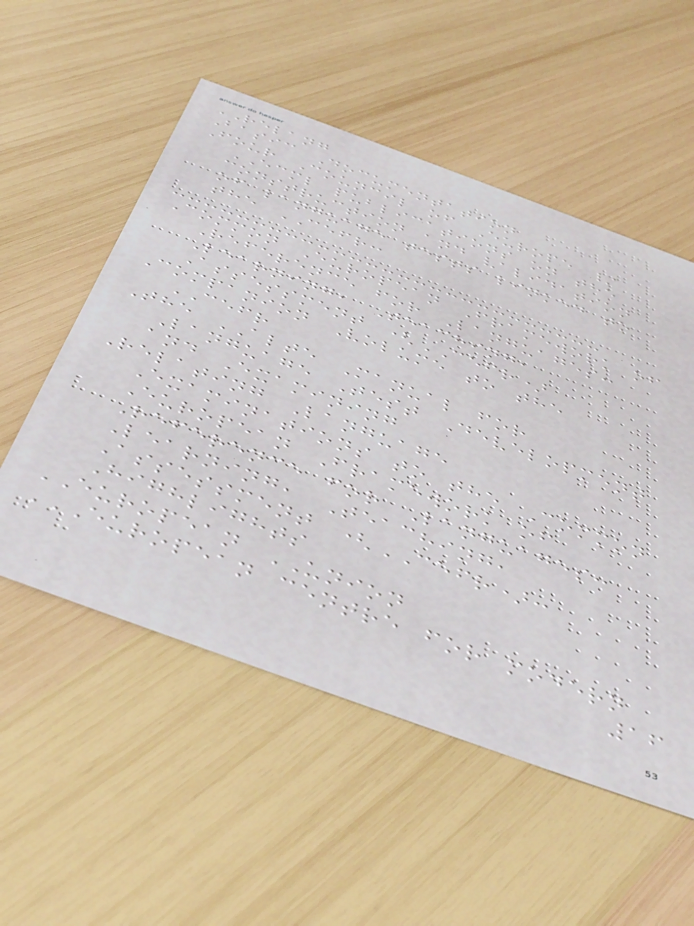RELANG
Basic Documentation
Four Council of Europe /
ECML publications on the
construction and validation
of language tests linked to
the CEFR:
Common European Framework of
Reference for Languages:
Learning, Teaching,
Assessment (CEFR)
Companion Volume to the
CEFR
The ALTE Manual for
Language Test Development
and Examining
Relating Language
Examinations to the Common
European Framework of
Reference for Languages:
Learning, Teaching,
Assessment (CEFR):
Highlights
EUROPEAN UNION
EUROPEAN CENTRE FOR MODERN
16
